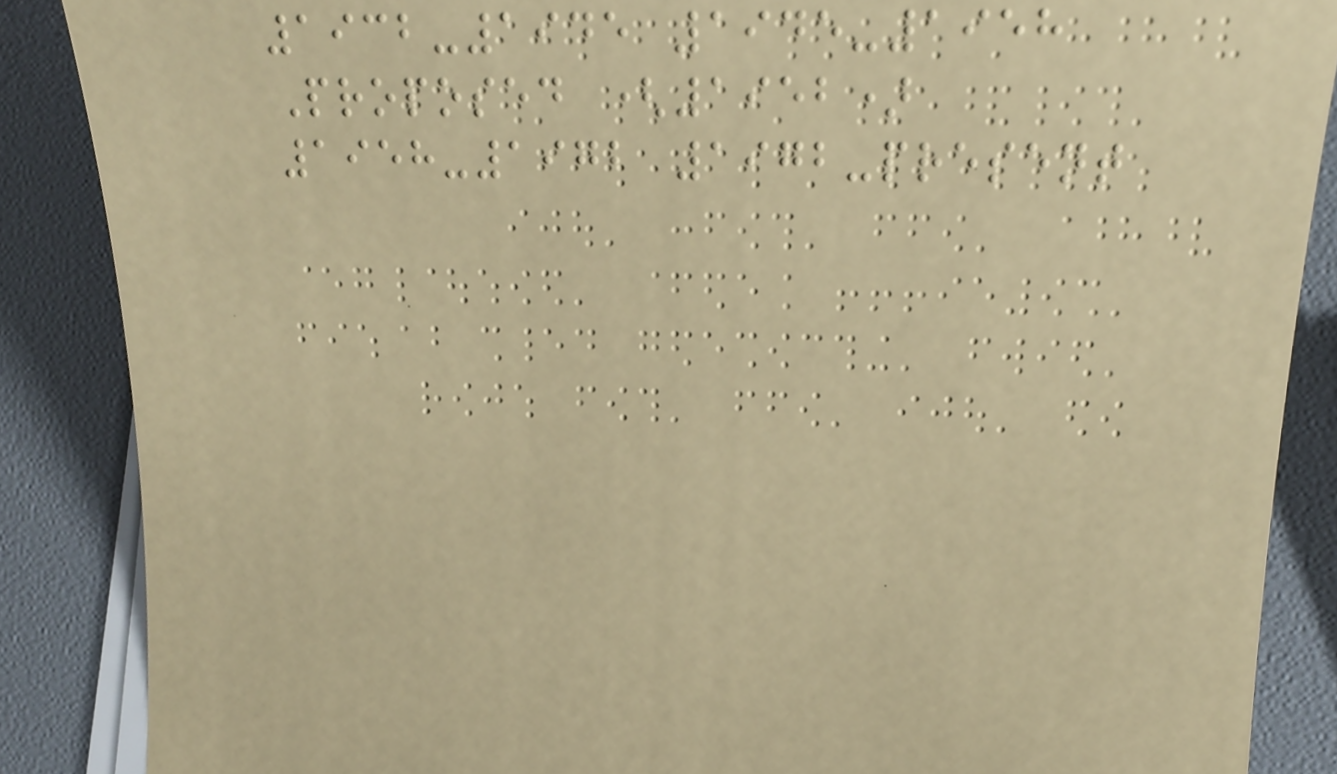1932-1945 1945-1958
Proposed (1952)
1958-1972 1972-present
